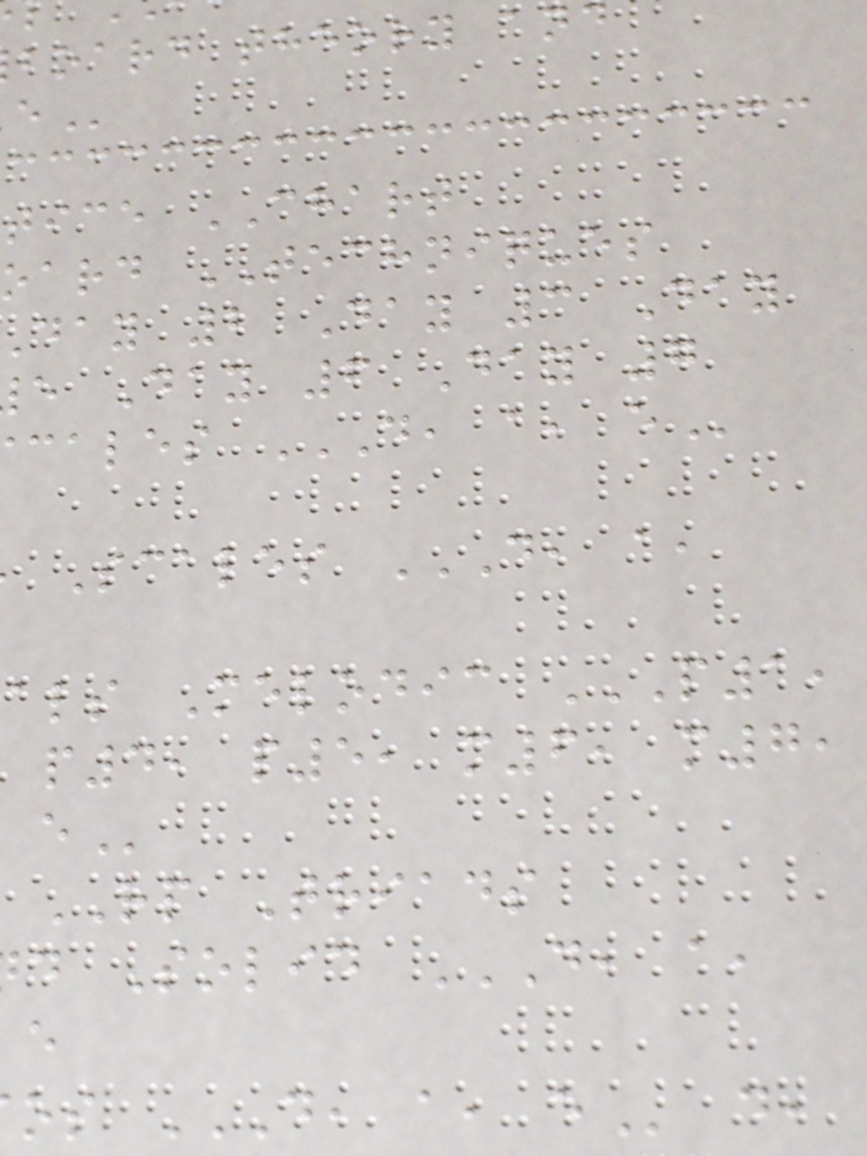board theory and
tice CHART
oard TECHNIQUES
day 2 Day 3 Day
e Day 6 Day 7
cales D, A, E
p4, p5, m6, m7,
RP Triads
os D, A, E d,
